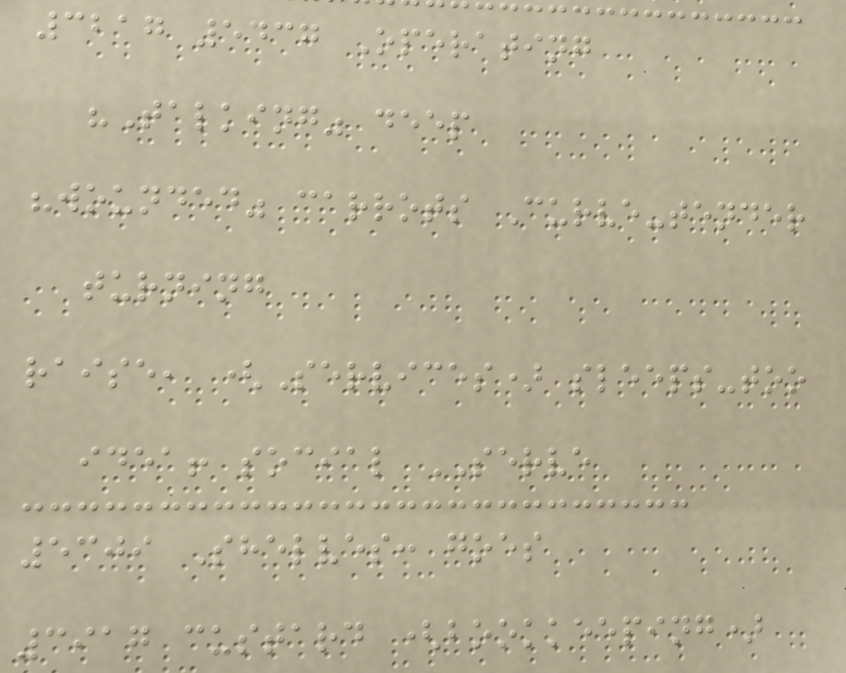3217 5437 Operating
"Talking" deep
"wounded" carrots Curve-tender
turning
raise, (Services) sleeps-too
idea! social SERVE
5309 Shelves: goes
3917 custard (bookkeeping)
